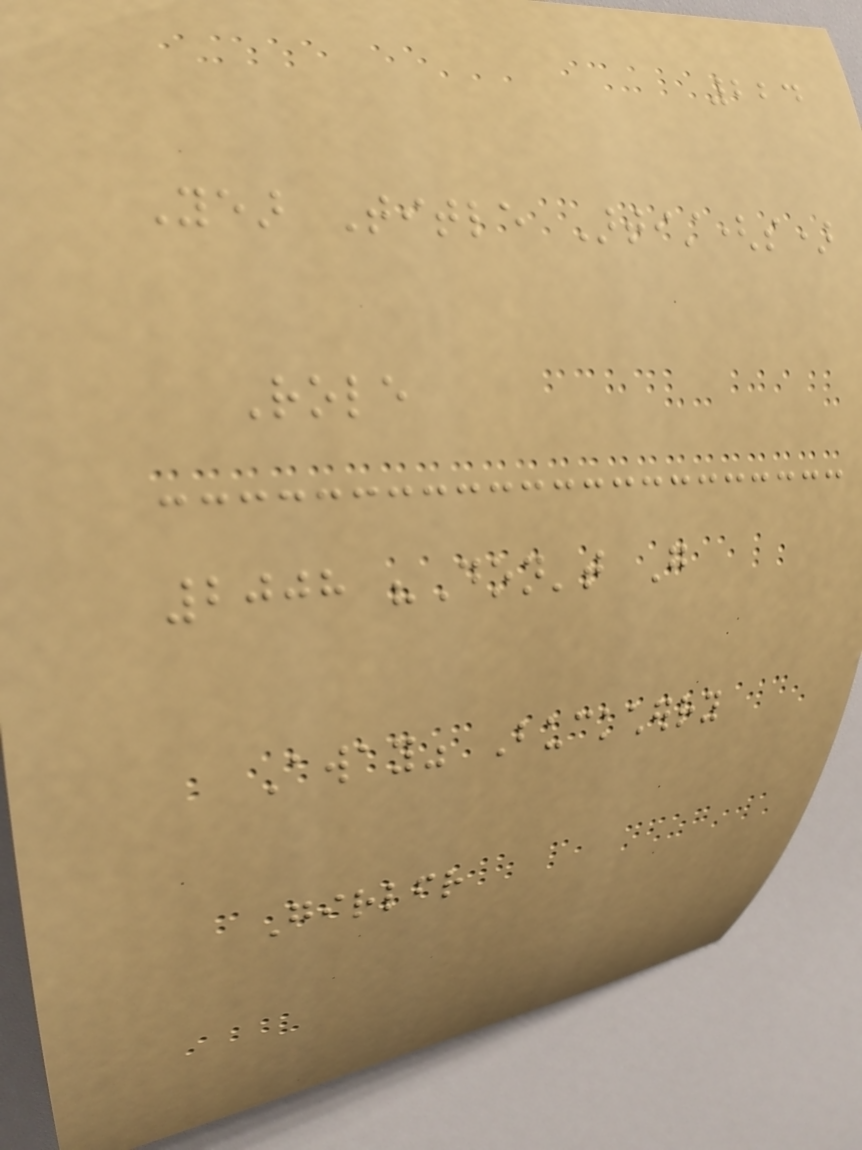224
Year Title Artist(s)
Role
2008 "Don't Go
Away" Buckcherry
Girlfriend
